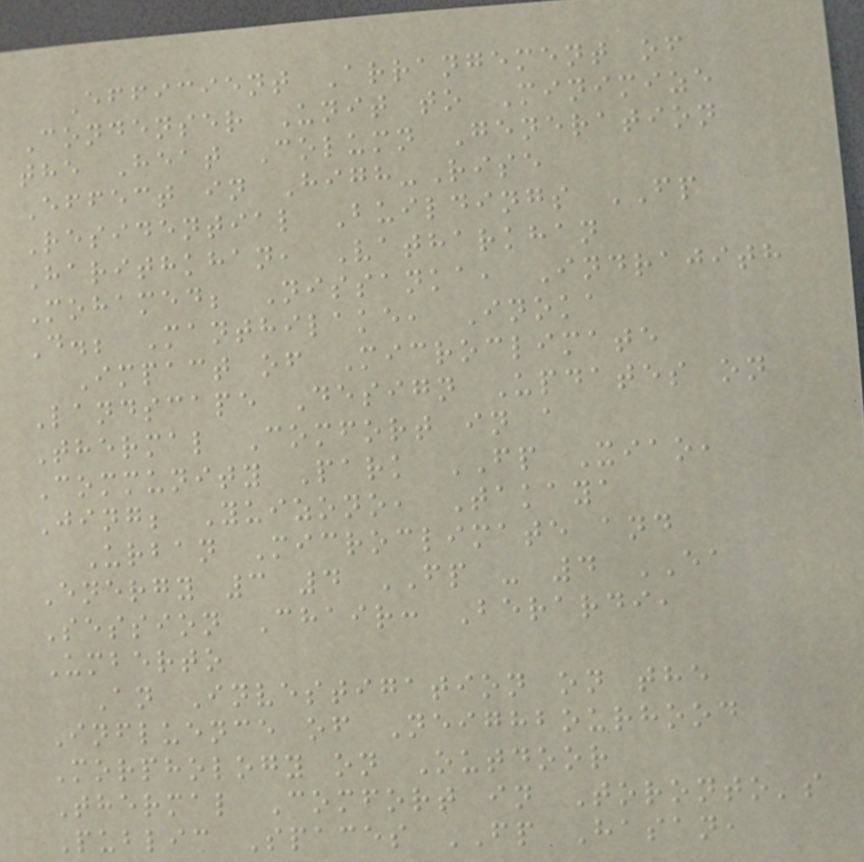Efficient Arrangement of
Condenser Unit to Minimize
the Heat Column Generation
Effect in High-Rise
Residential Buildings FP
Harithkhan, Vatharkhan
Mohamed; Nissanka, Indrajith
D.; Manthilake, Inoka
Impact of Microclimate
Landscape Design Updates on
Thermal Comfort in a
Community Park FP Xiao,
Jing; Yuizono, Takaya
Urban Microclimate and
Energy 3 4 FP - 4 EA
Session Chair: Berardi,
Umberto
An Investigation on the
Influence of Neighbourhood
Morphology on Outdoor
Thermal Comfort in Toronto's
Public Spaces FP Hasan,
